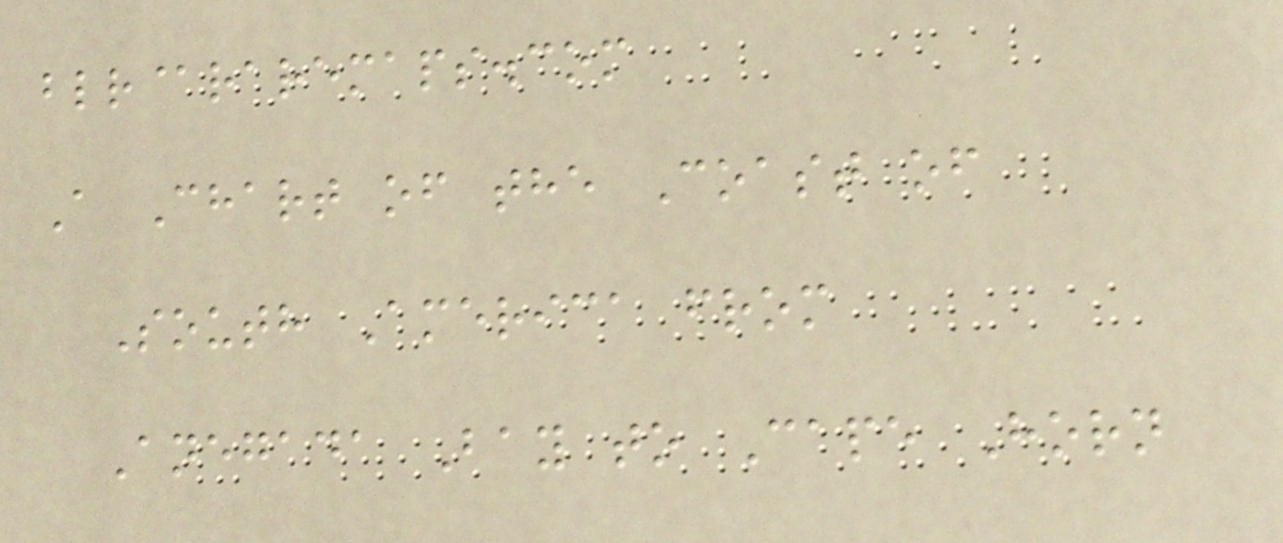blr@raremaps.com
A Chart of the Coast of
South America from
Anegada Bay to Cape Horn
